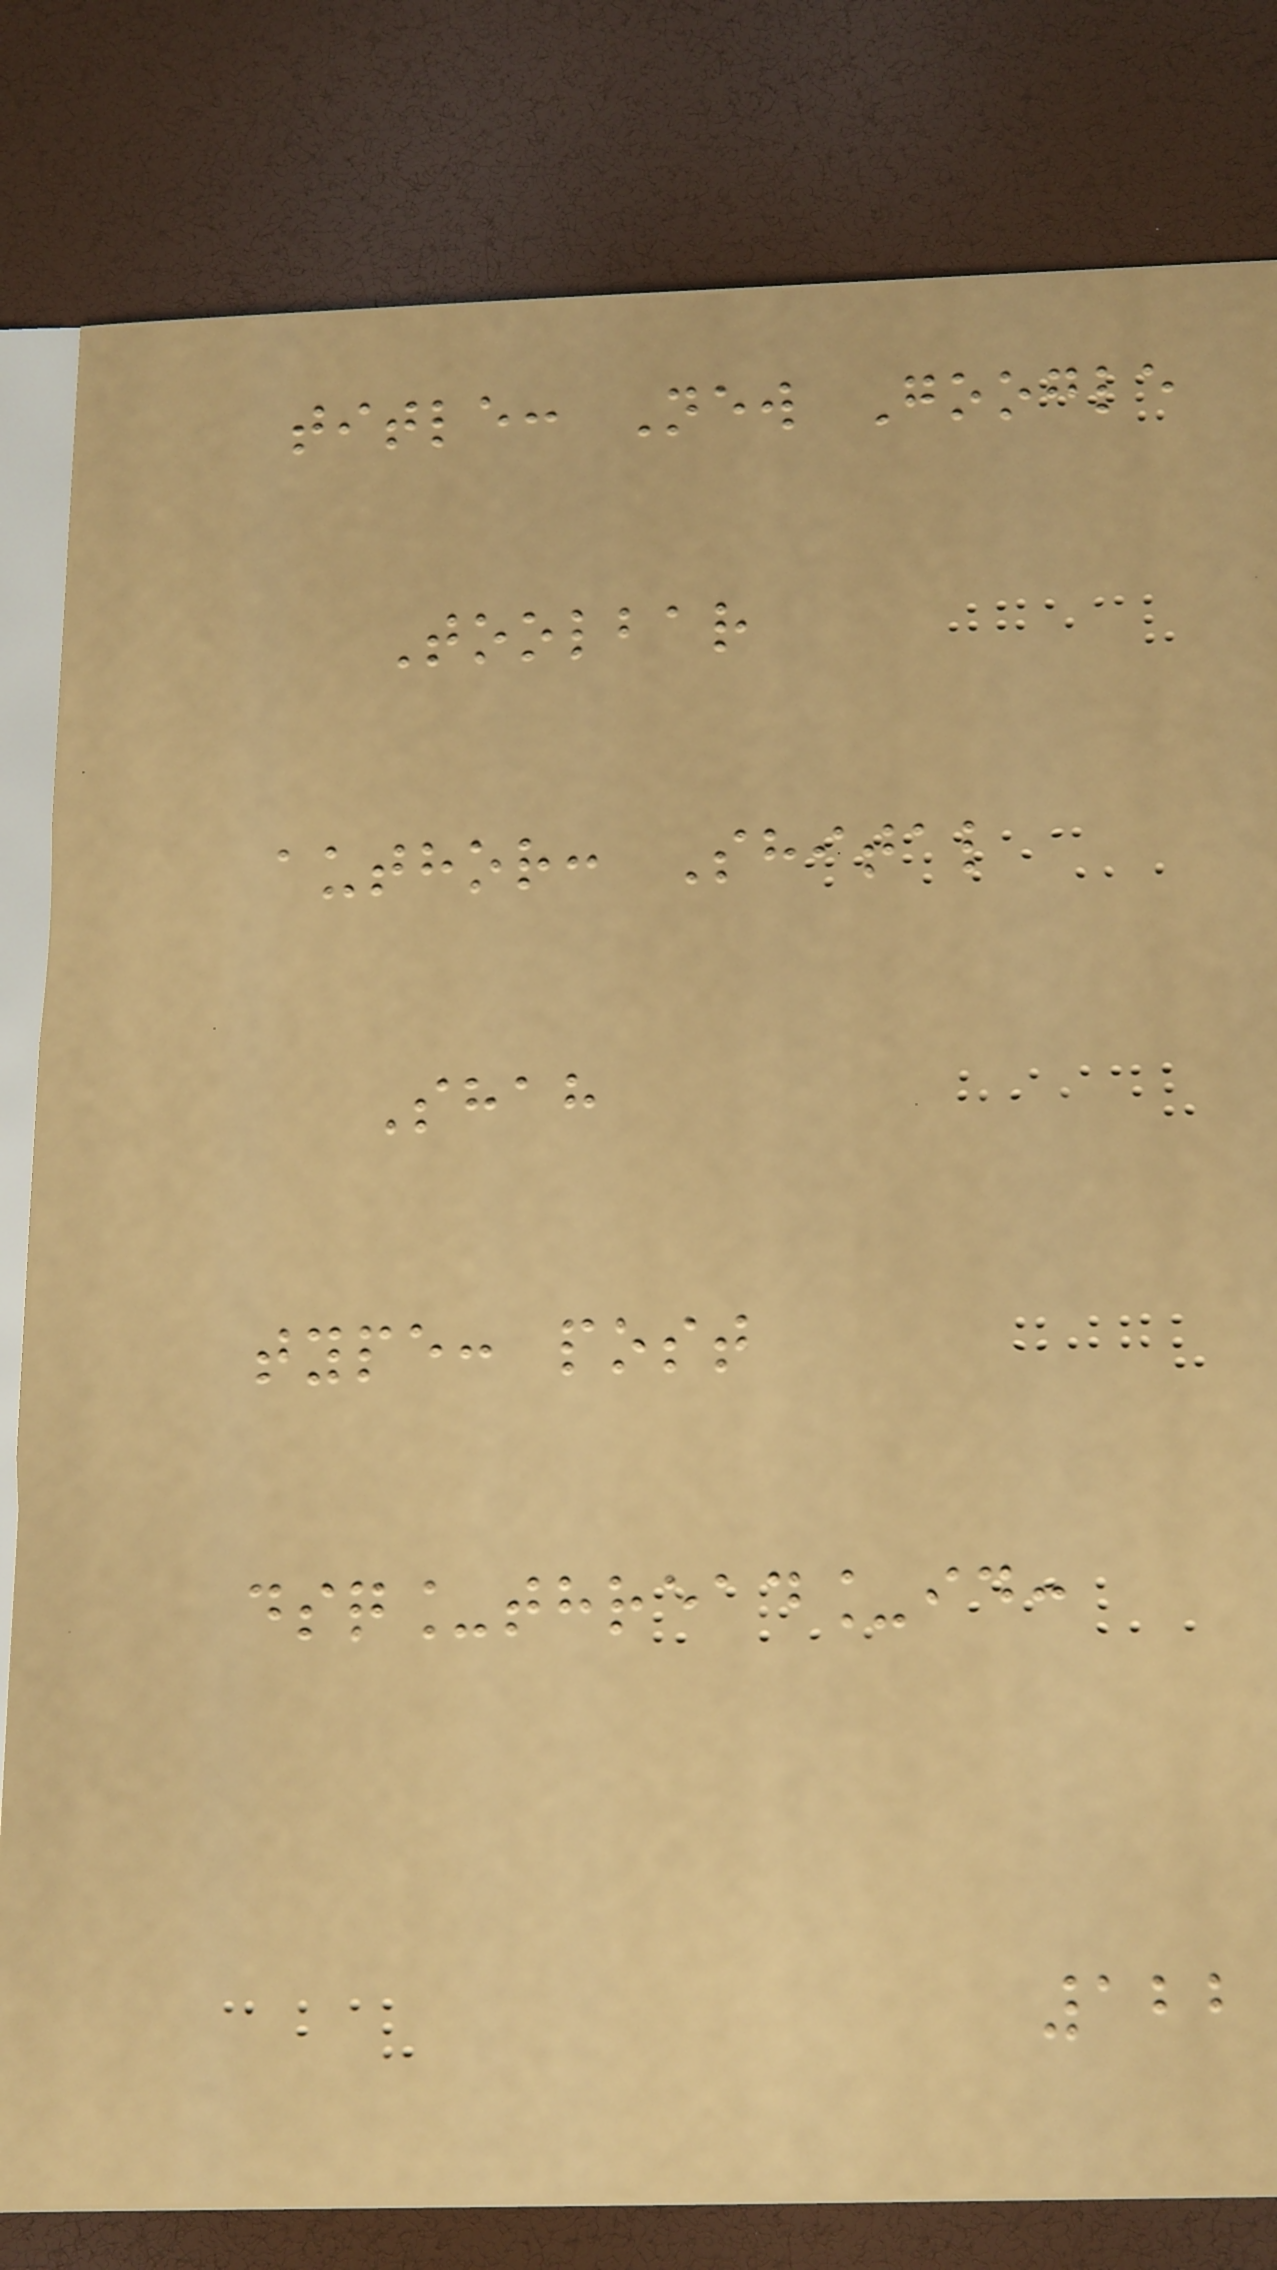title: New Google
Toolbar
author: Shital
Shah
type: post
dsq_thread_id:
122
